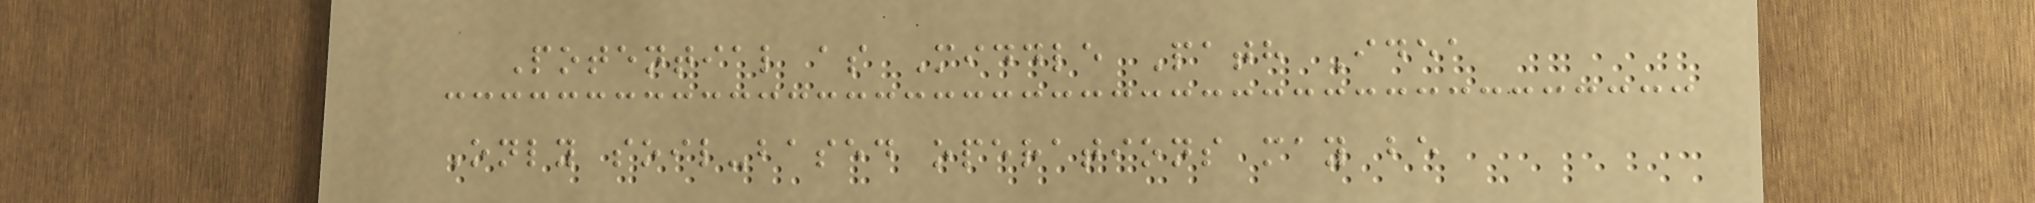Potential as Middle Path Idea
Only soil-based operations may be
